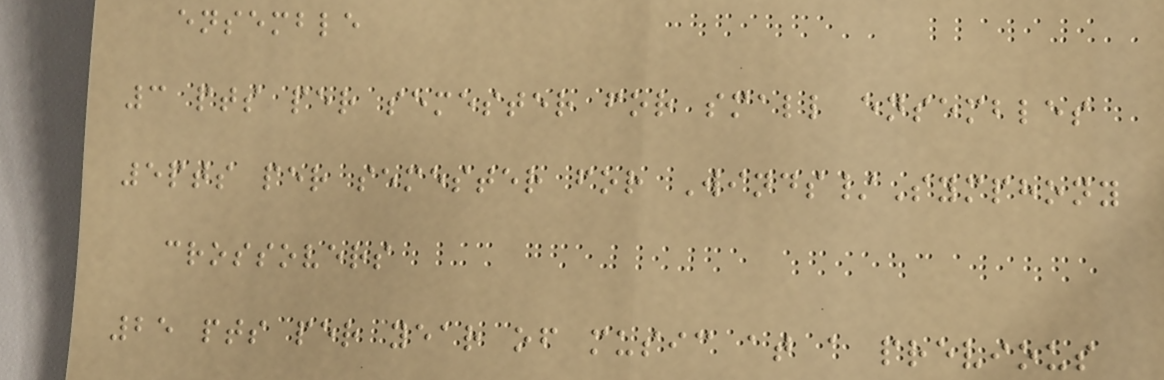ensemble
3 pts per semester for small ensembles
5pts per semester for Winds/Symphony
crossovers
25 pts per year of music at a previous
